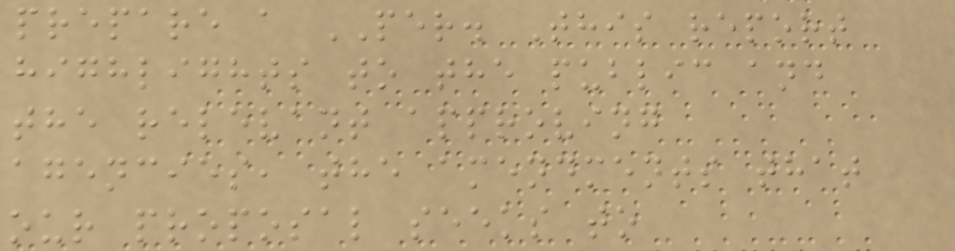prepare a PER. This report
highlights to the public and
the relevant approving
agencies, the amendments that
our proposal seeks to
